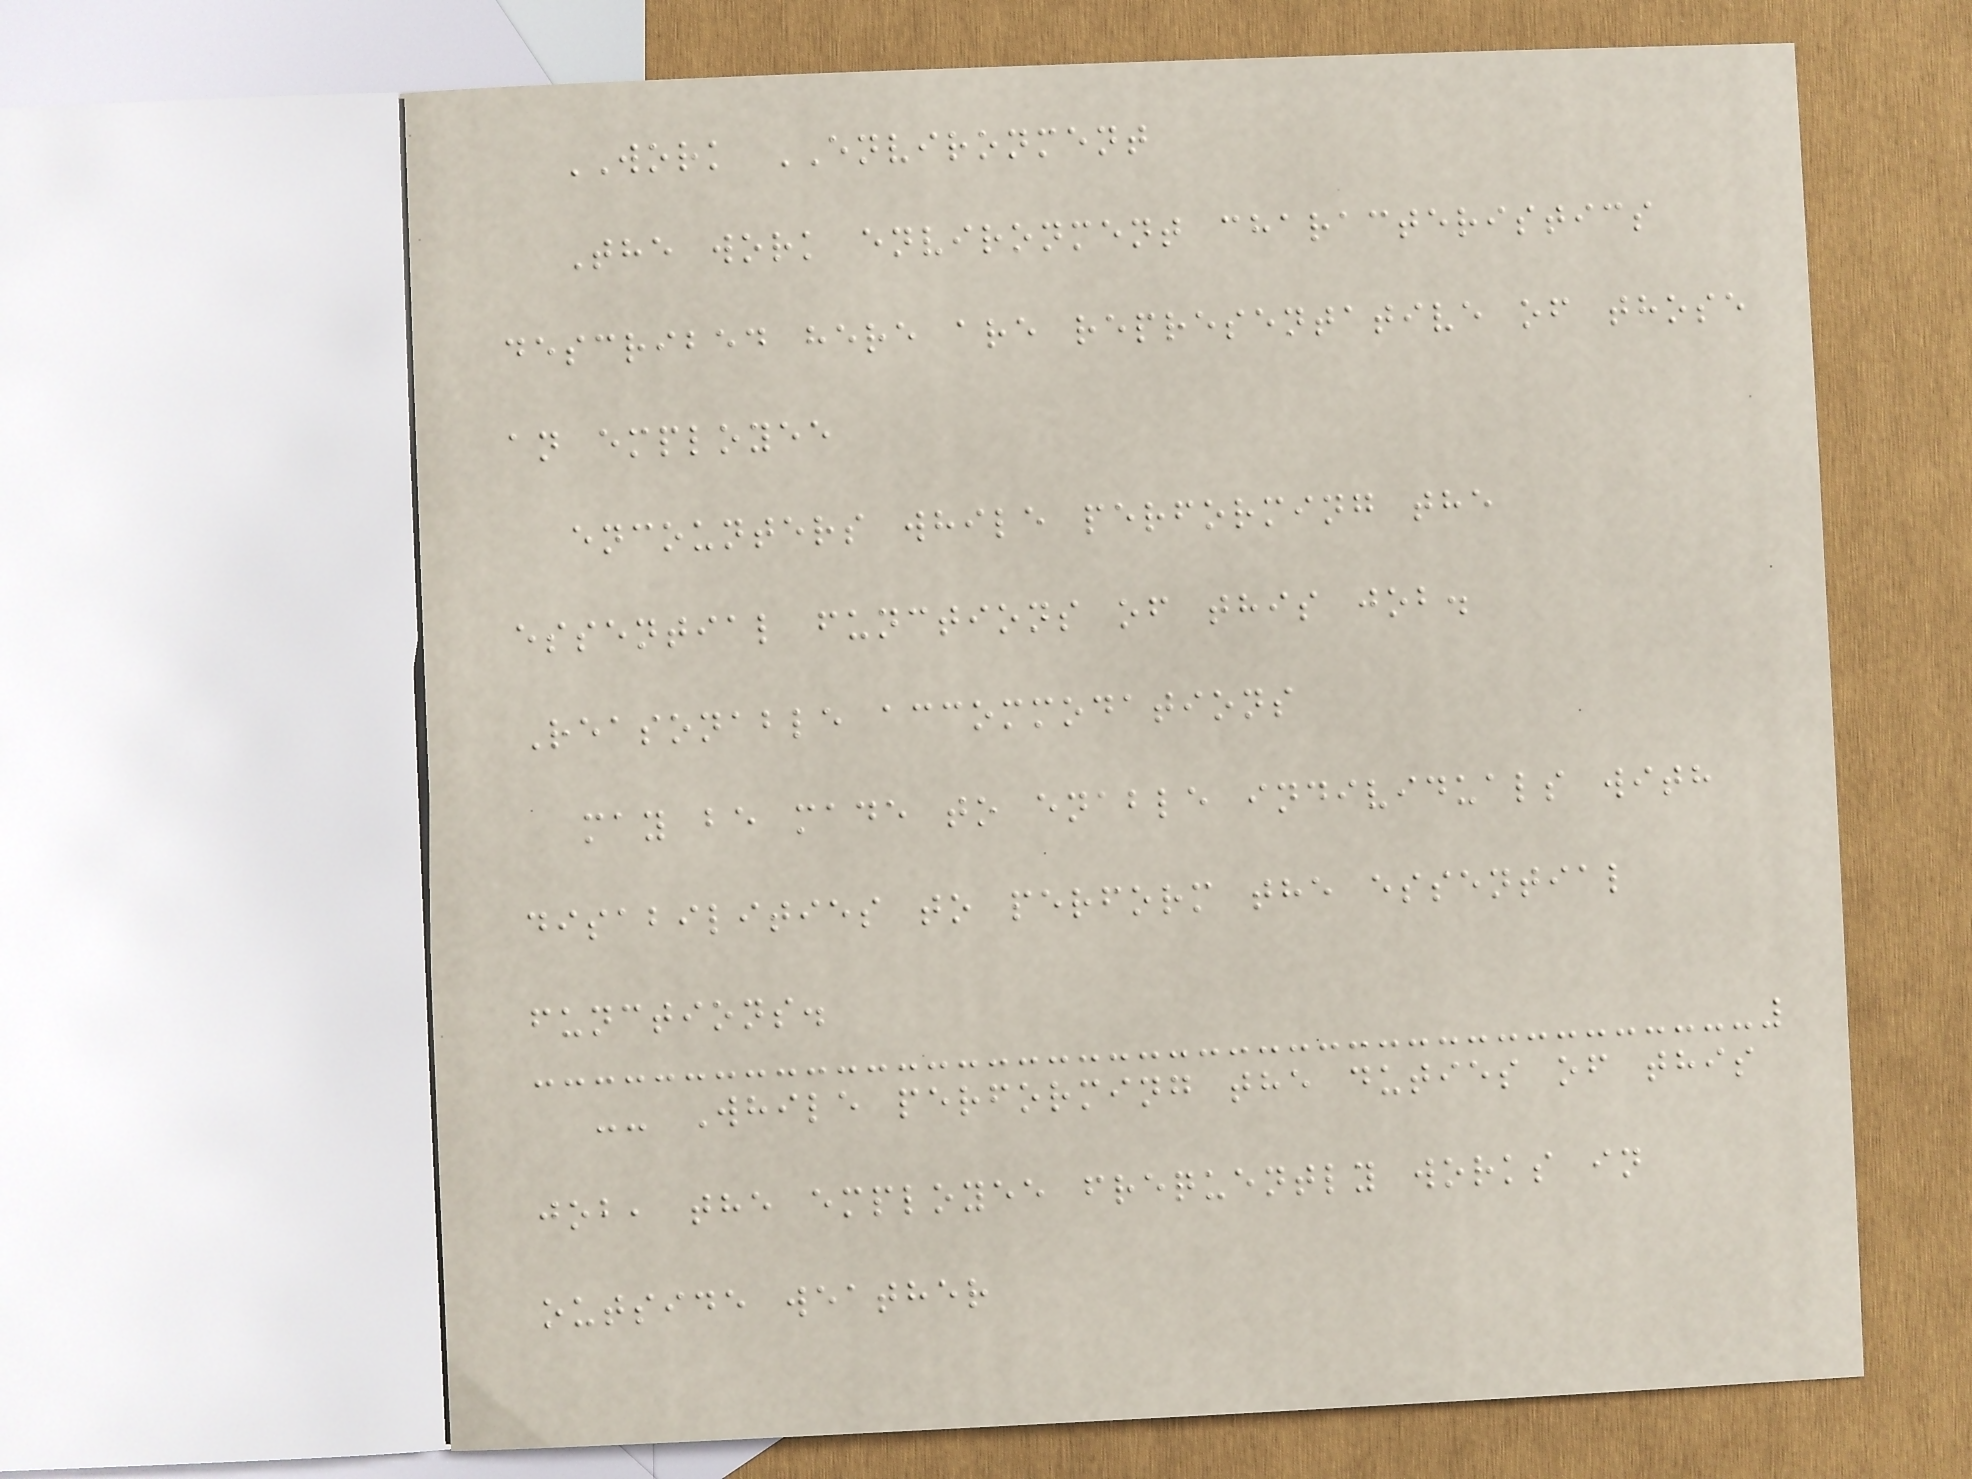WORK ENVIRONMENT
The work environment characteristics
described here are representative of those
an employee
encounters while performing the
essential functions of this job.
Reasonable accommodations
may be made to enable individuals with
disabilities to perform the essential
functions.
-- While performing the duties of this
job, the employee frequently works in
outside weather
